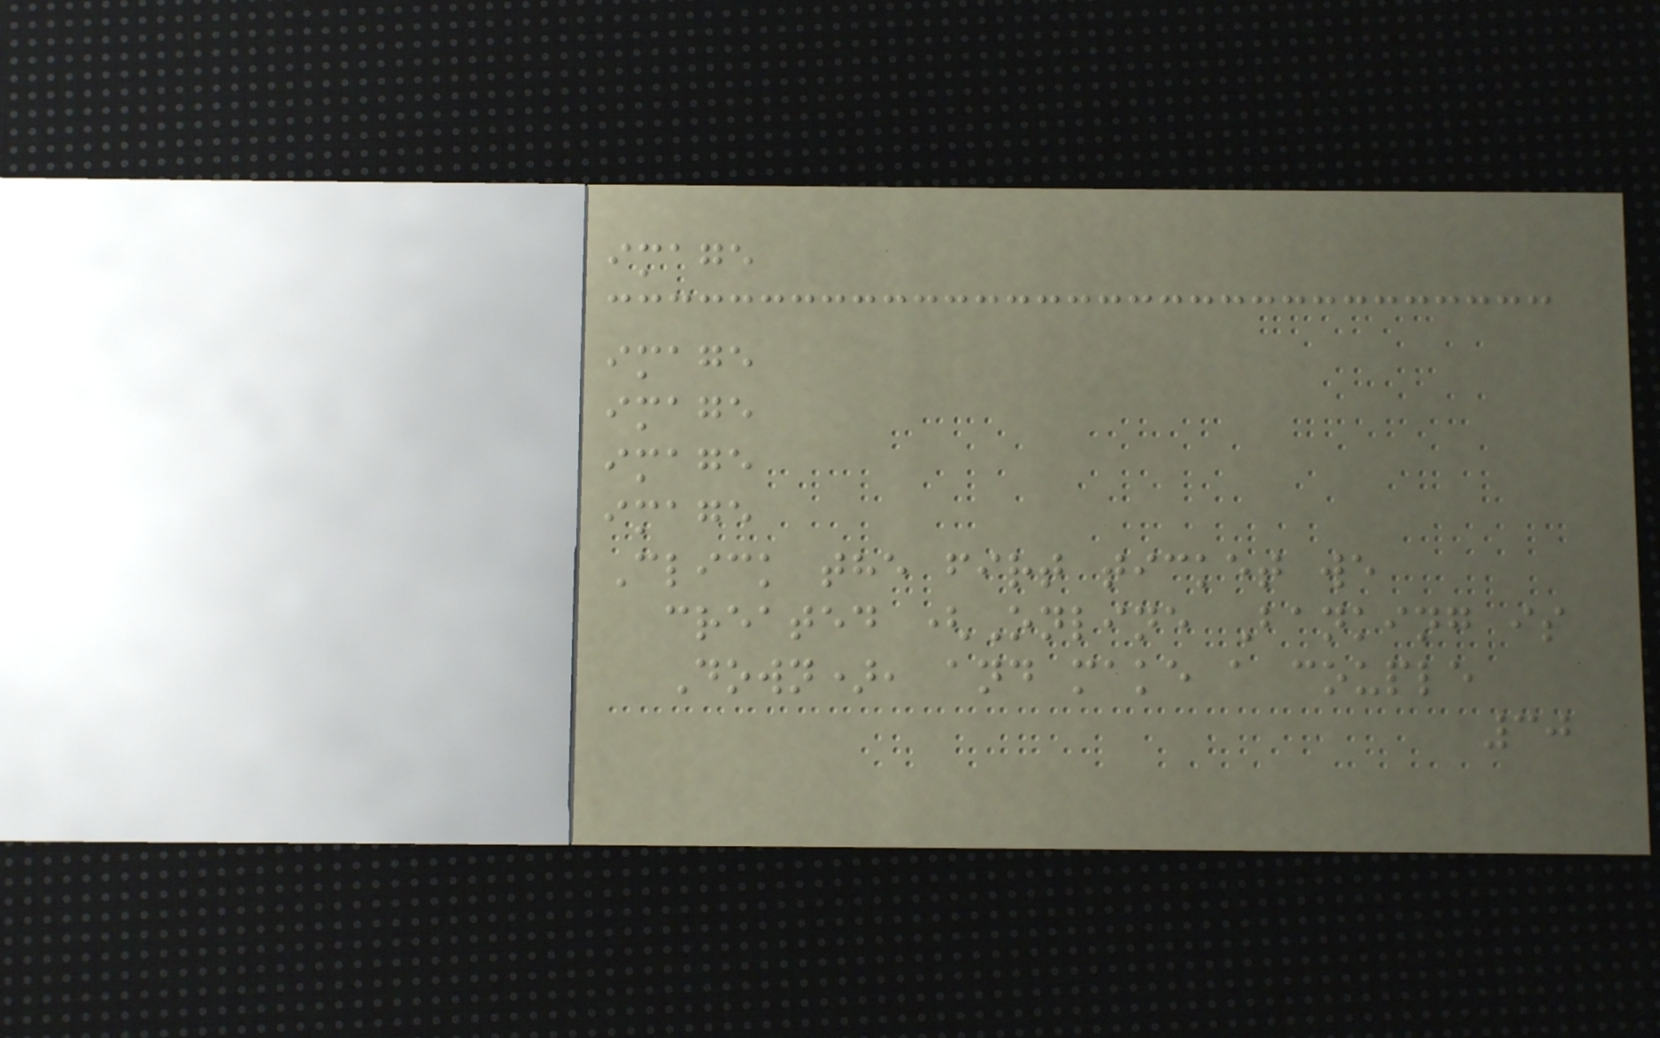image
image
image
image
image
Click the firt ticket we
created (Online Banking is
Down), and make a couple
30
